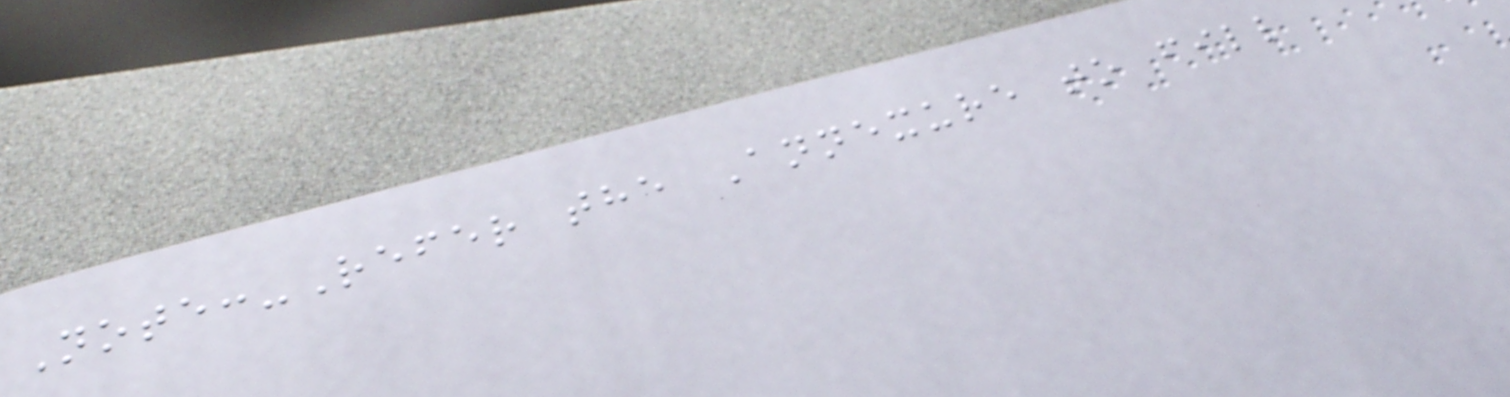Note:-Refer the Annexure to fill
